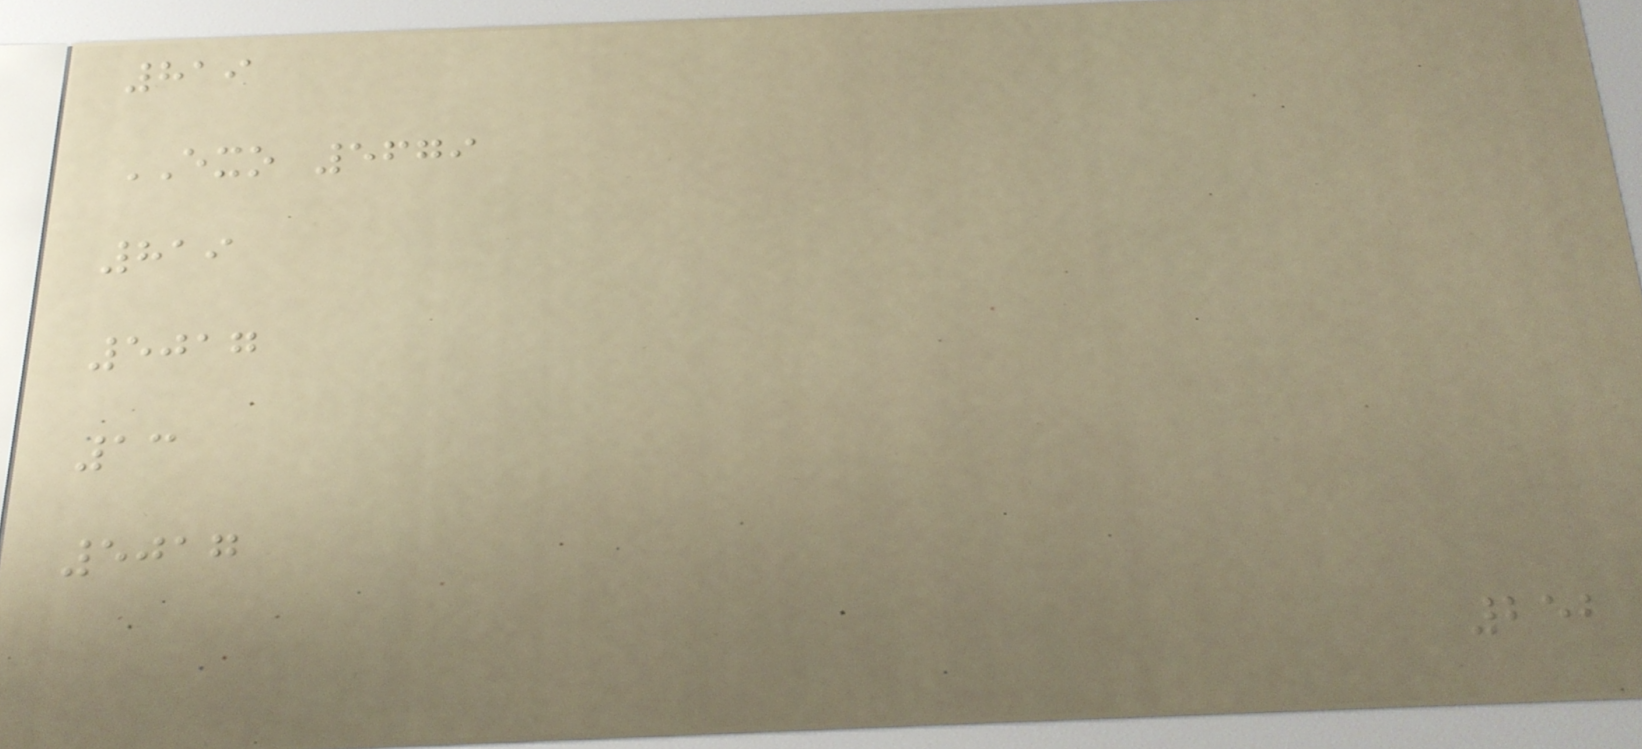819
EXO 5679
819
5017
13
5017
252
